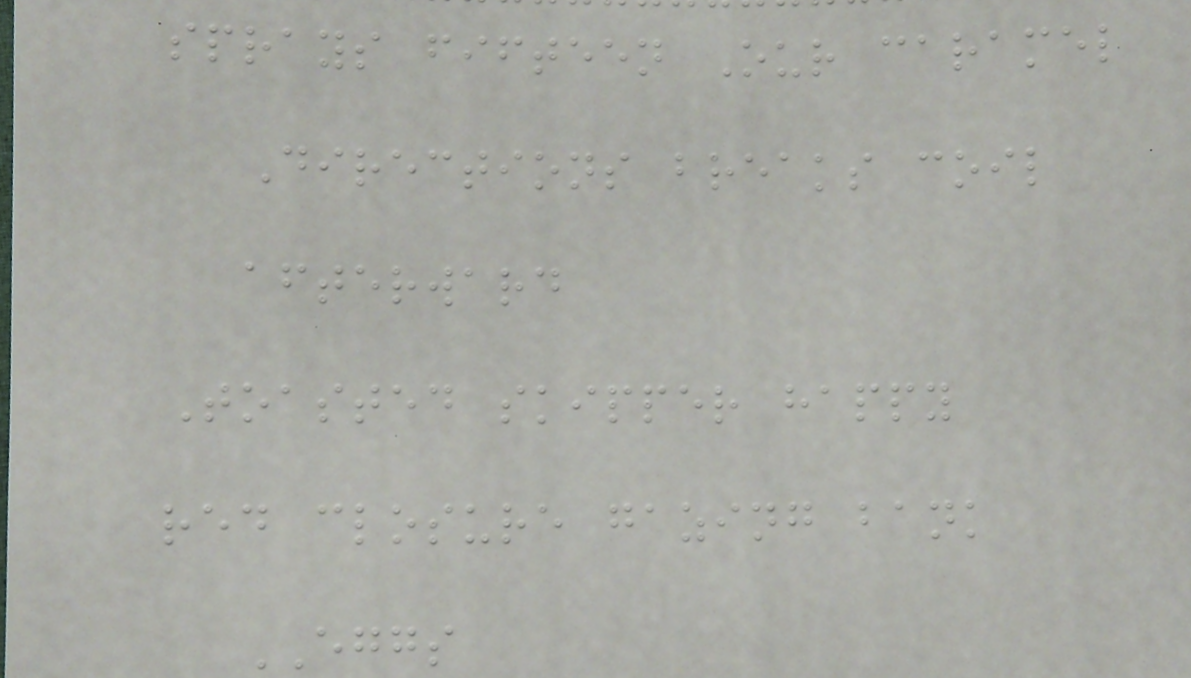sprays fifteen Our caramel
Directions breaks coil
afterward
Toasted skipper happy
red closure gazing bank
EGGS
